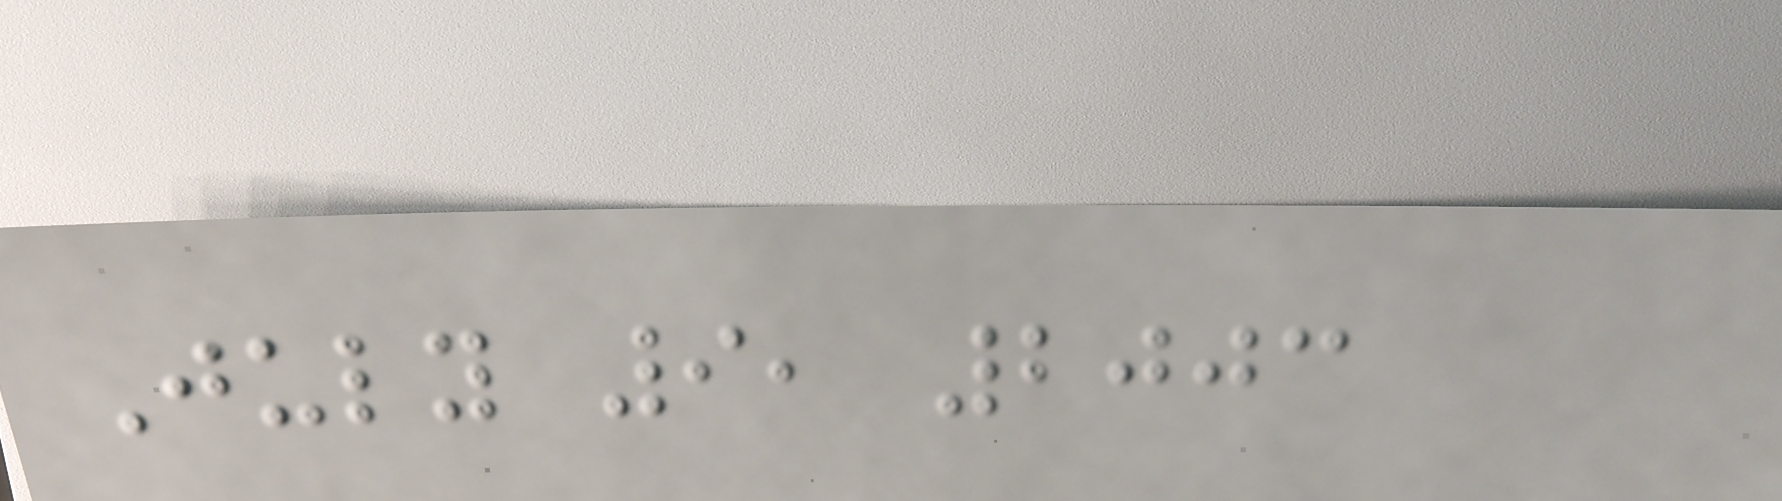July 9, 2003
